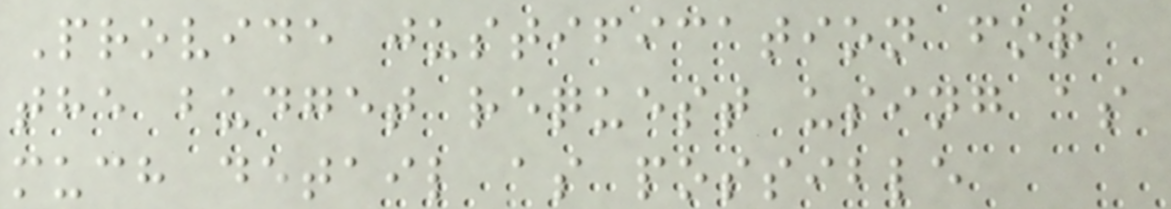Provide justification for
the budget request using as
much detail as possible
